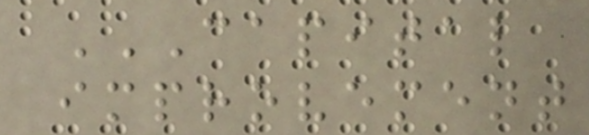CAPITAL
IMPROVEMENT
